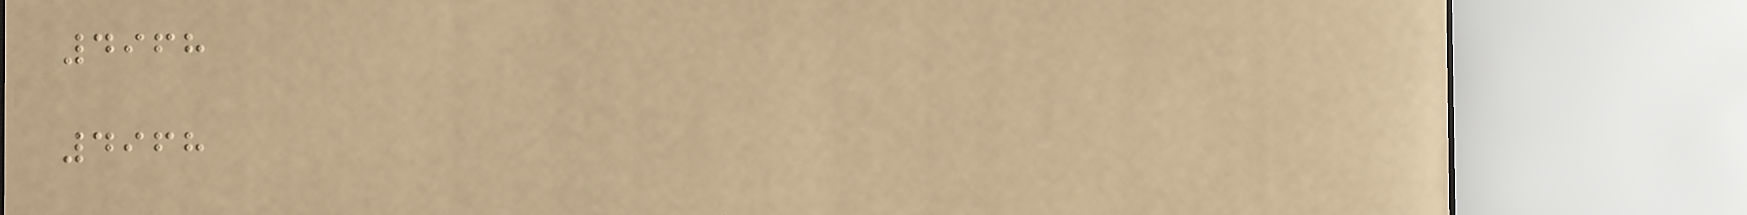4968
4968
